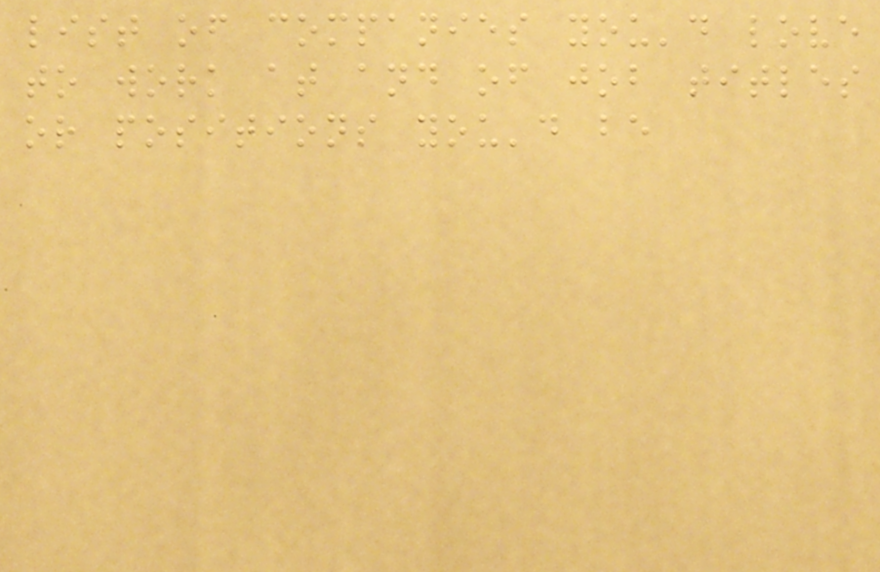list of companies you'd love
to work at and of job titles
or positions you'd be
